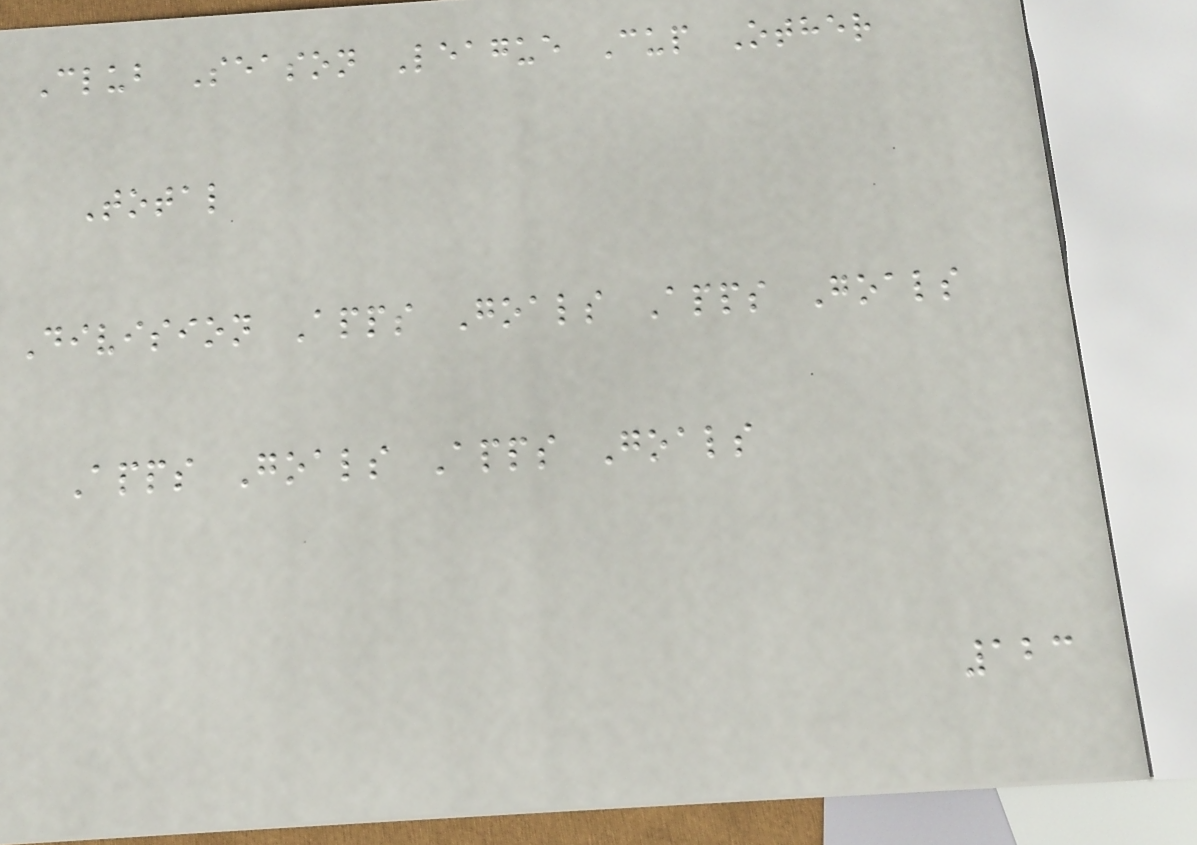Club Season League Cup Other
Total
Division Apps Goals Apps Goals
Apps Goals Apps Goals
123
